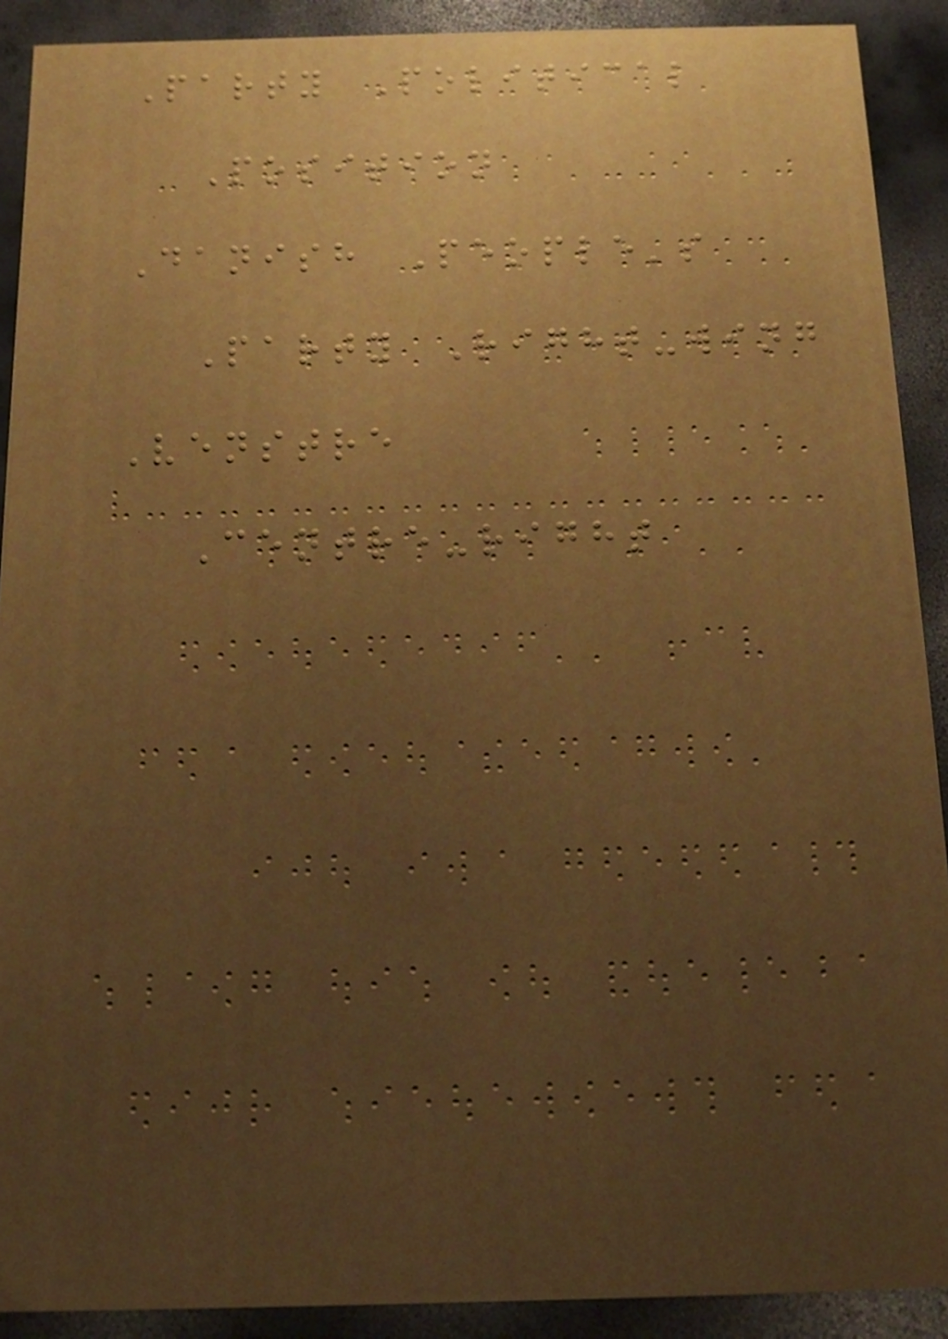Party Political
Position
Danish People's
Party Right-wing
Venstre
Centre-right
